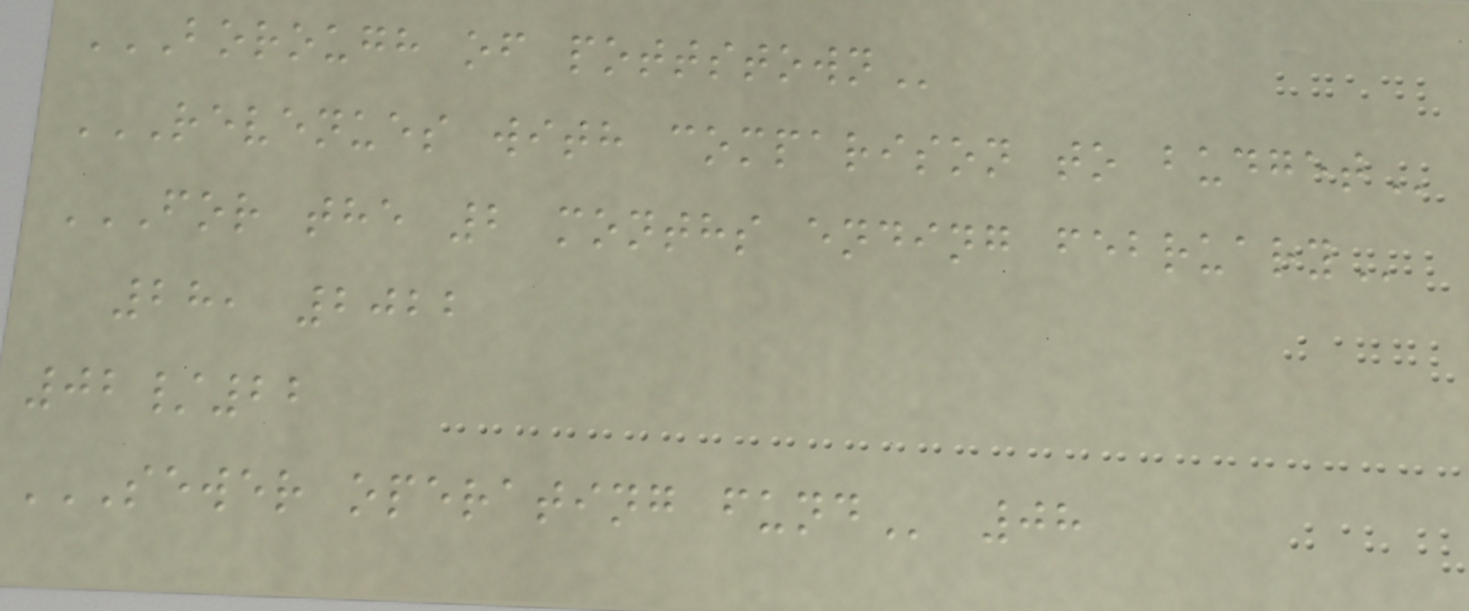BOROUGH OF POTTSTOWN
REVENUES WITH COMPARISON TO BUDGET
FOR THE 2 MONTHS ENDING FEBRUARY
28, 2022
02/22
SEWER OPERATING FUND 08
